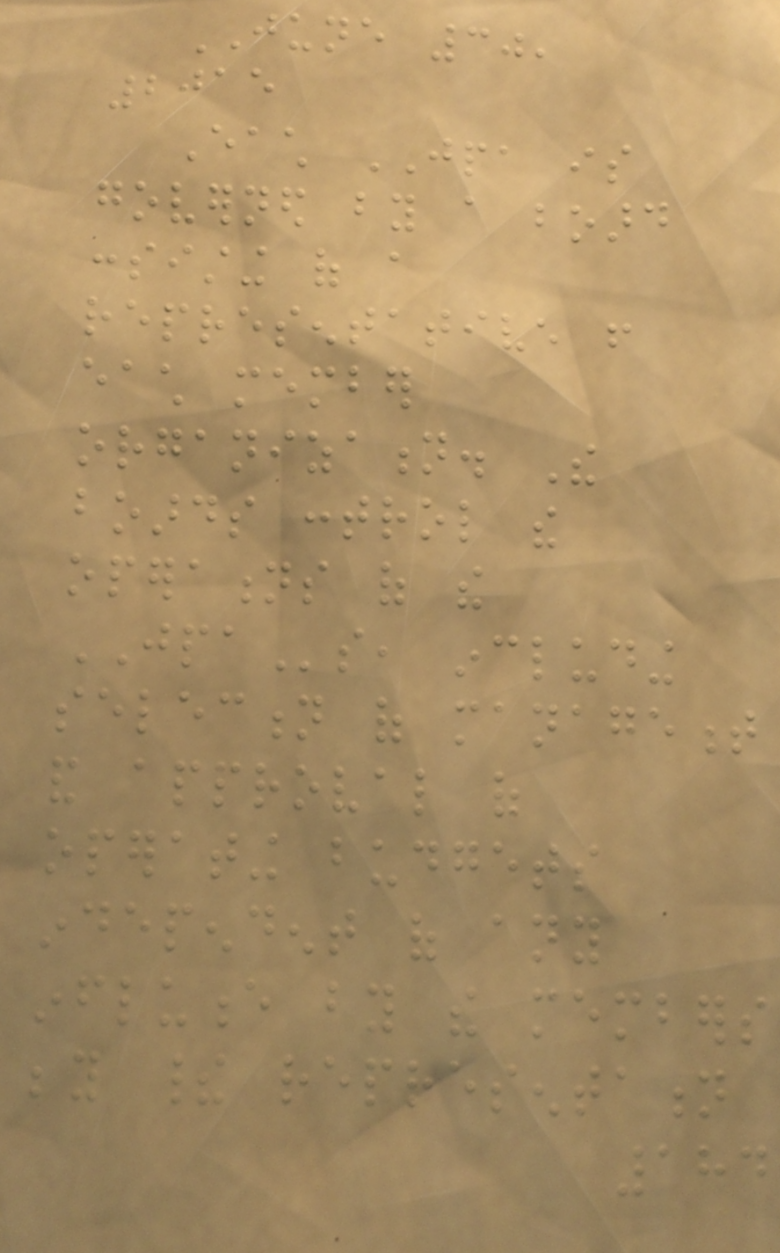JUNE 30,
2015
Each JPA is
governed by a board
consisting of a
representative from
each member
organization. The
boards control the
operations of the
JPAs, including
selection of management
and approval of
operating budgets
independent of any
influence by the members
beyond their representation
184
